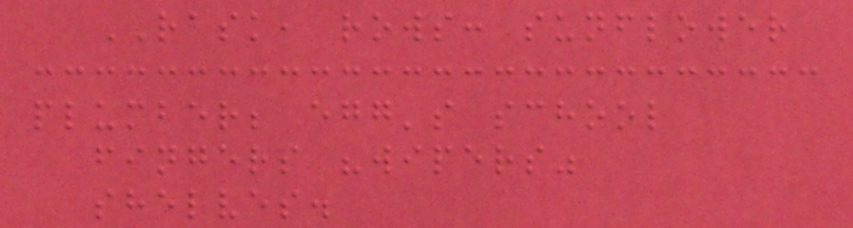RASK, rows: sunflower
plumber; egg's school
fingers "wipers"
shelves.
